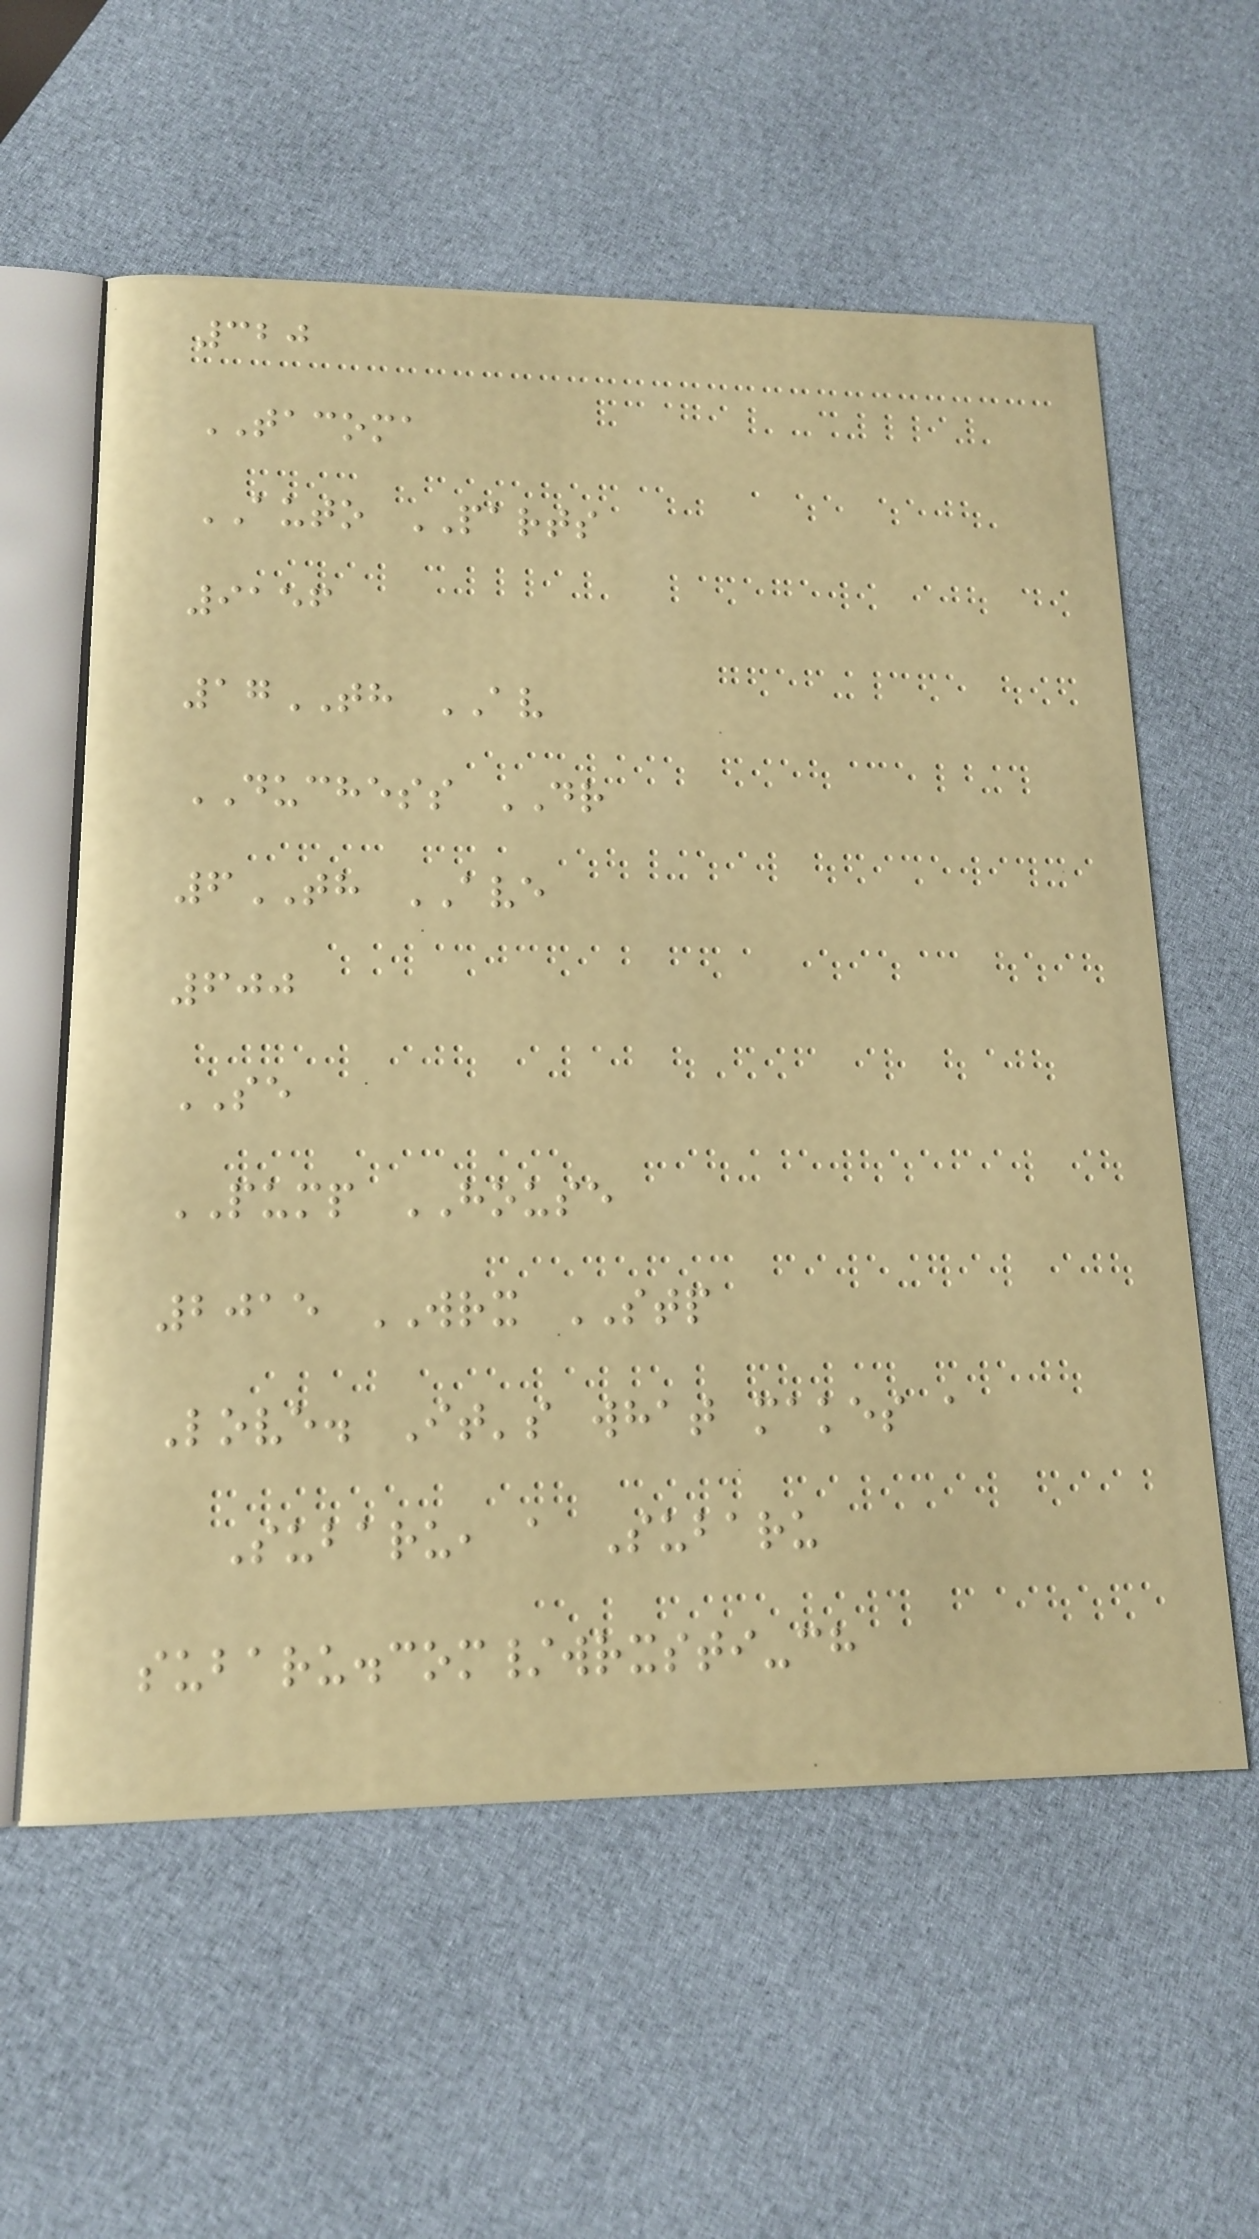320
TACOMA
AUTO PARTS
9156
17TH AV
DUCHESS DR
6TH AVE
600
SE
PUMP HOUSE
2015 WRX STP
Love. It's what makes a
Subaru, a Subaru
subaru.com/wrxsti-ch
